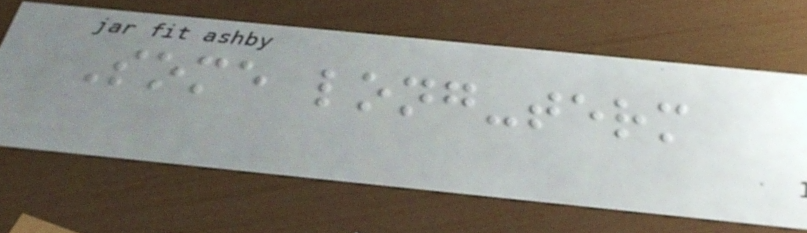Some long-term
